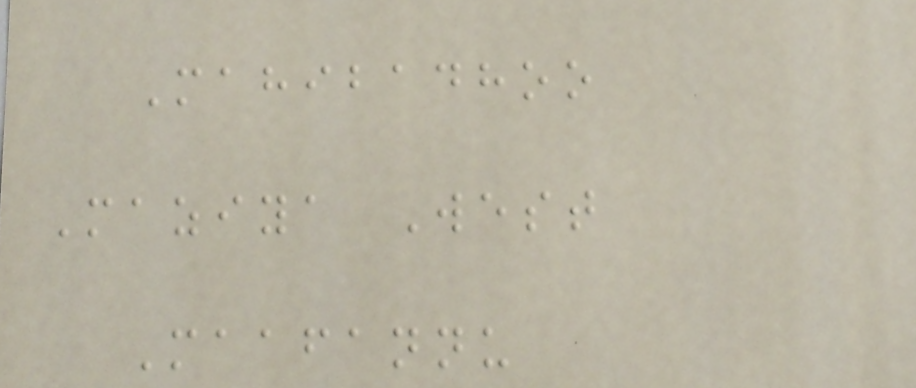Mahibadhoo
Maziya West
Maafannu
